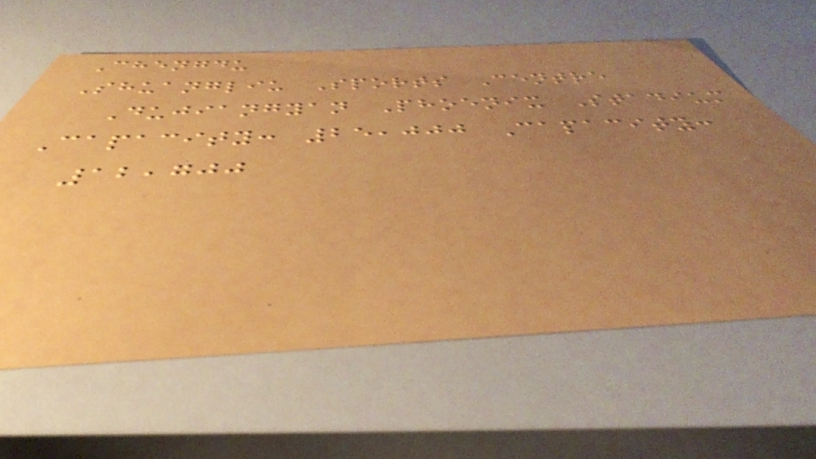Chengdu
Shuangliu Sports Centre
Dujiangyan Phoenix Stadium
Capacity: 25,000 Capacity:
12,700
